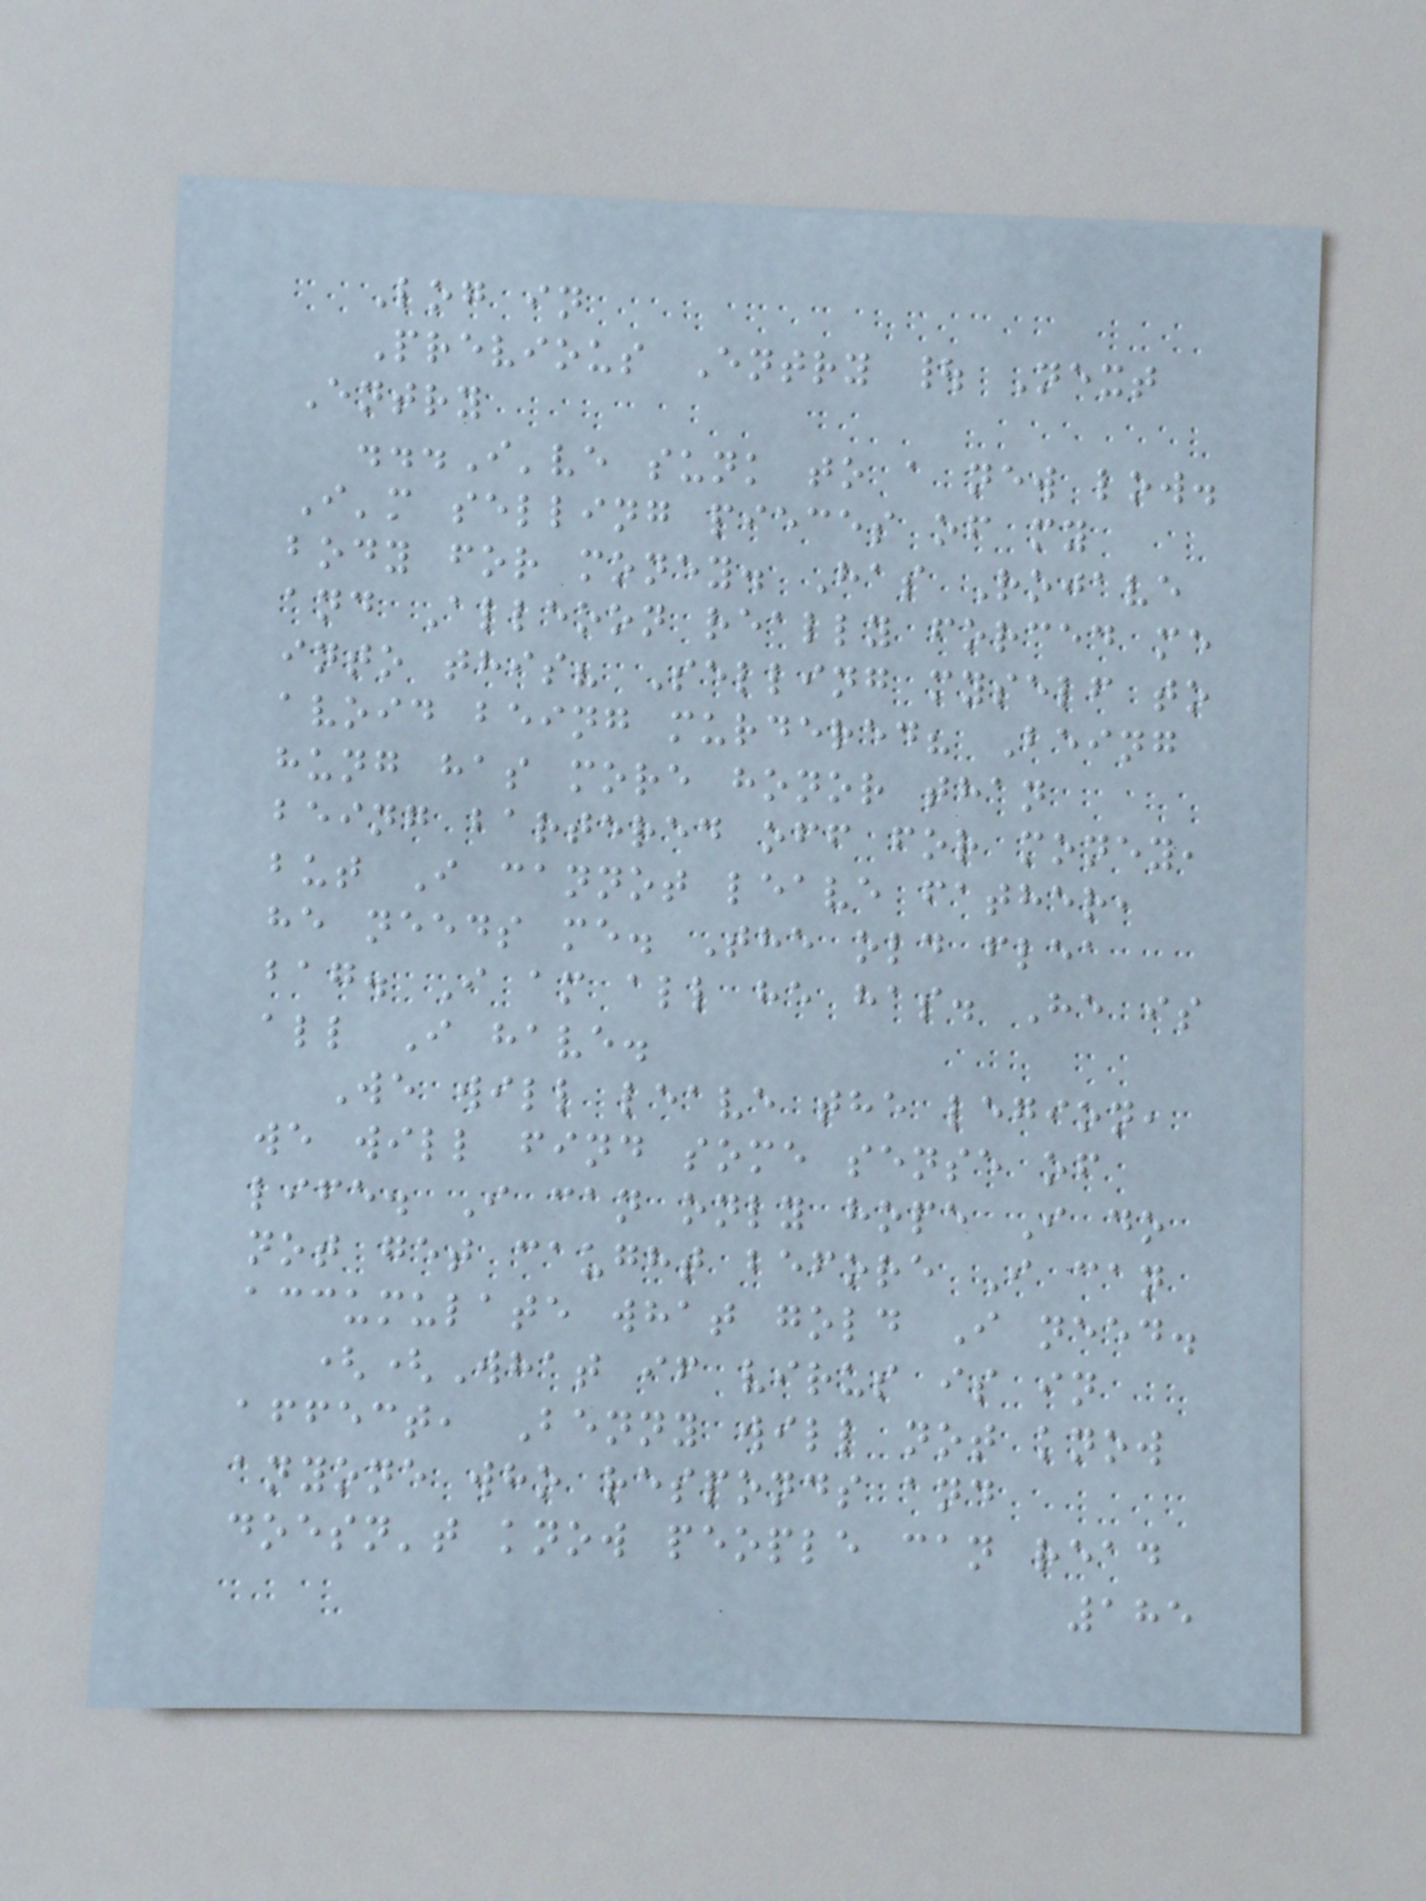Log in
Previous Entry | Next
Entry
...I've sunk to a new low.
I'm selling pieces of my
body for money. Has Rojave
and Alleoon really forced me
into this? Selling myself to
avoid being murdered? Being
hung has more honor than
being bartered off for money,
but I cannot leave father,
he needs me. The old flea
bag. I am all he has. He is
all I have.
We will leave the legion,
we will find some sense of
life. I can only hope I do
not get caught before I can
accumulate what gold I need.
((What if virus is in
affect, Benny will not know
anyone who responds and
doesn't know people can read
185
